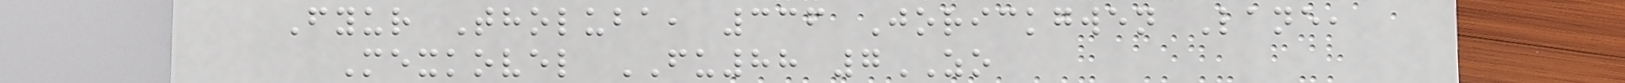Fyur Tholuba, 336 Jorickgwen Lane,
Mexkovel FU88 7ZO
